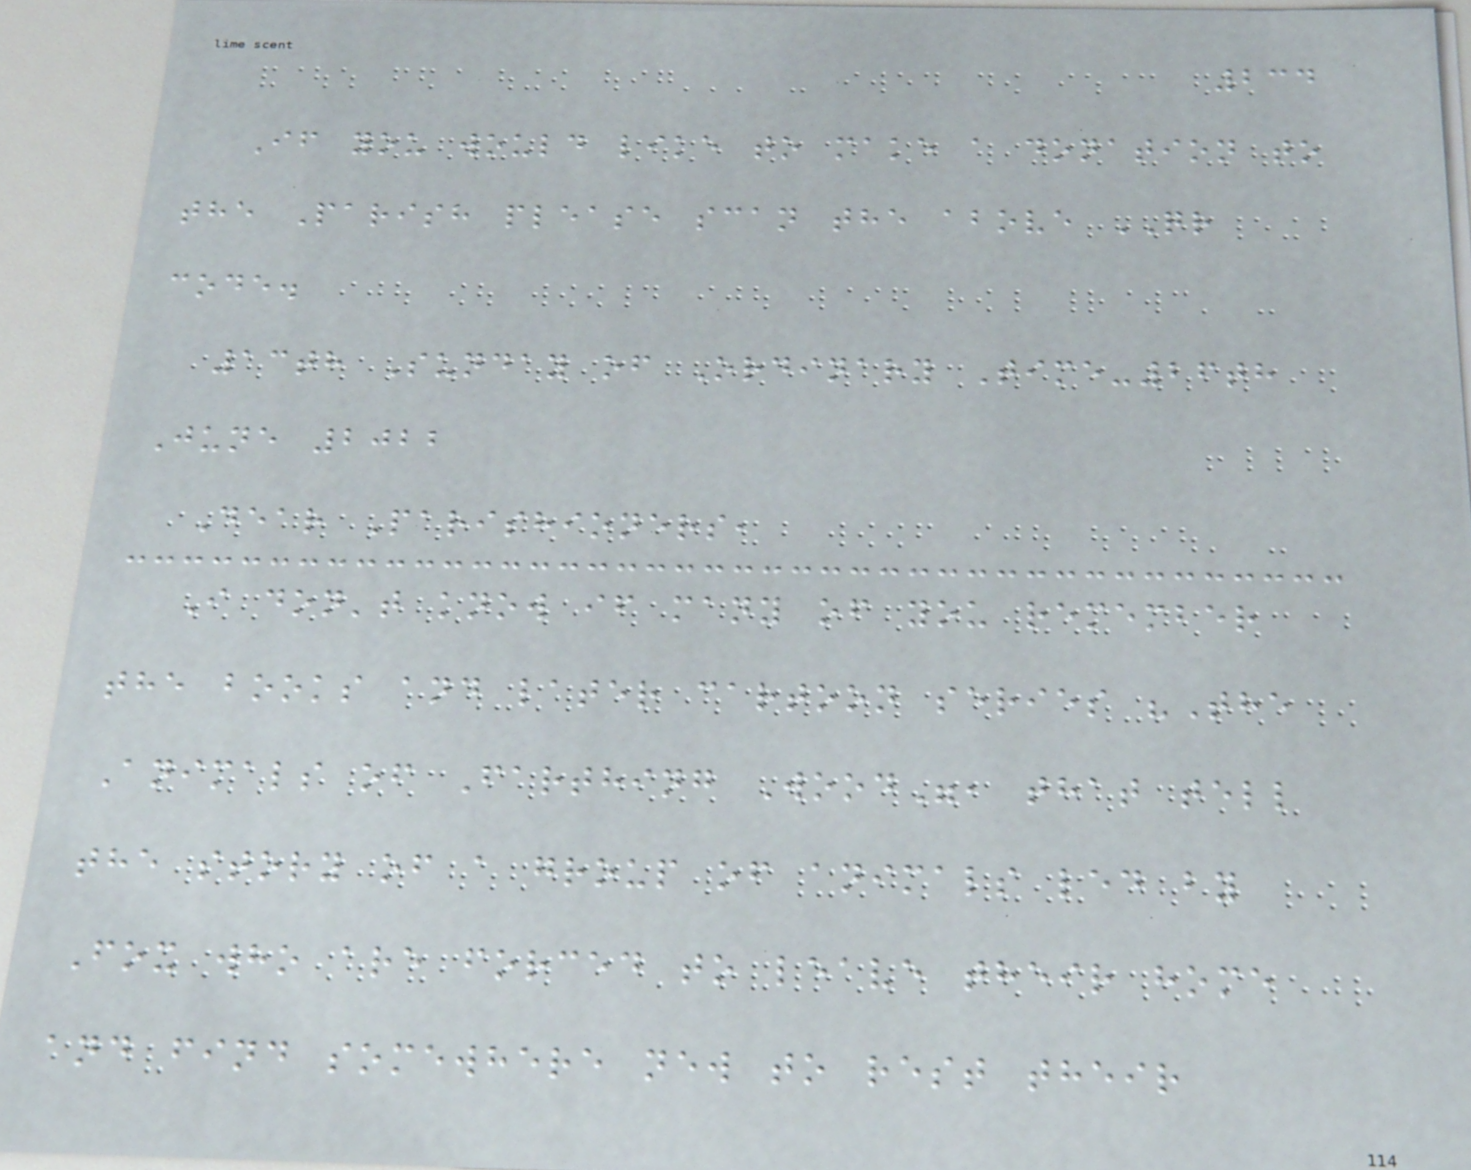234
If you would like to make a donation to
the Parish please scan the above QR
code.
13th Sunday of Ordinary Time-26th
June 2022
Dear Parishioners,
I don't know if many of you remember
the books and later cartoon series "The
Animals of Farthing Wood", that tell
the story of a group of animals led by
Fox who are forced to leave their home
and find somewhere new to rest their
